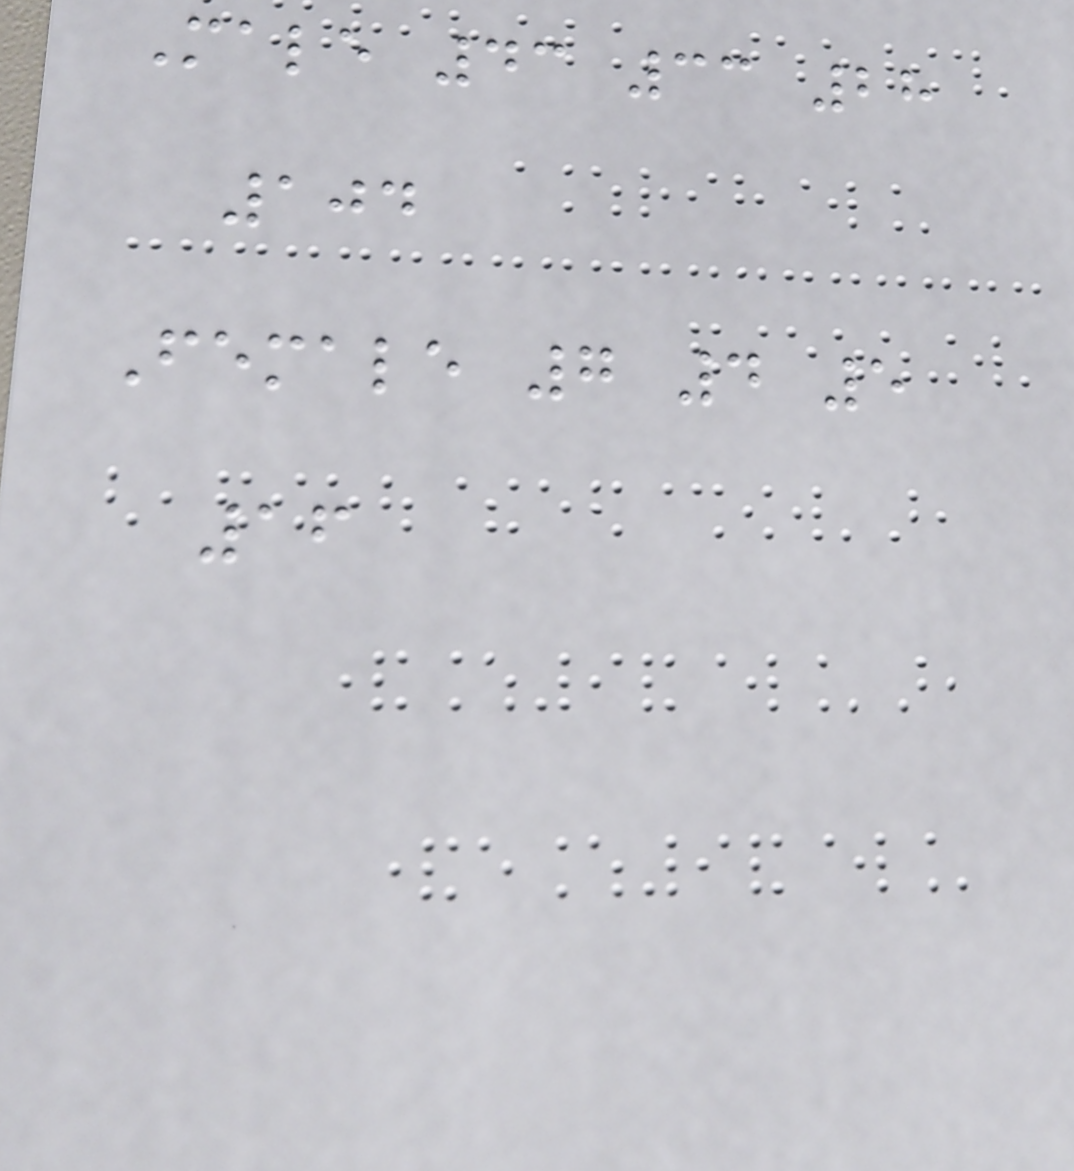Male 43 33 28
104
Female 7 4 5
16
